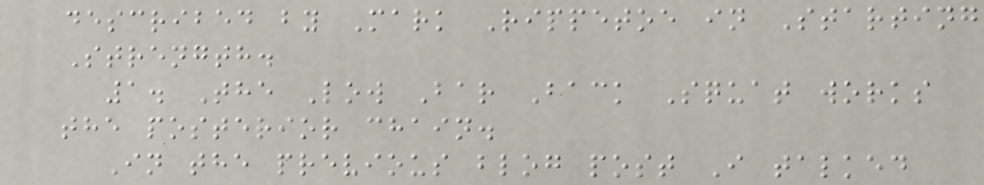described by Mark Rippetoe in Starting
Strength.
1. The Low Bar Back Squat works
the posterior chain.
In the previous blog post I talked
